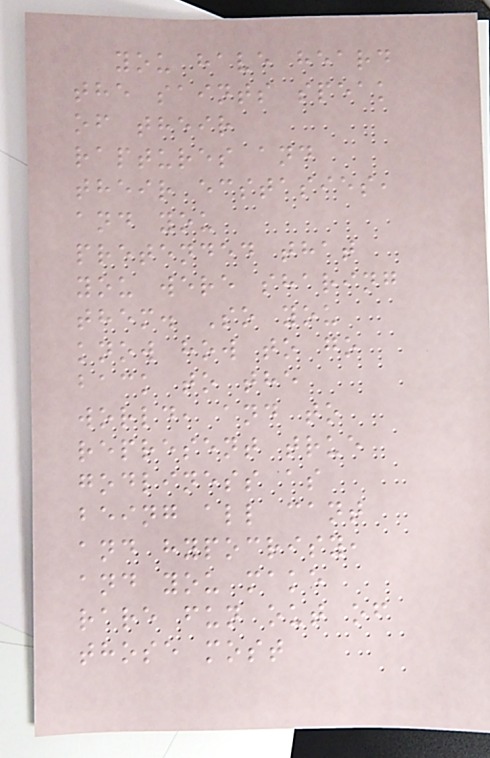you have heard
the saints speak
of their
raptures and
their ecstasies,
and you
pretended that
you were sharing
them. So you
know how to go
back to the
world, and to
represent true
godliness as
being all cant
and hypocrisy,
and you make
rare fun out of
those most
